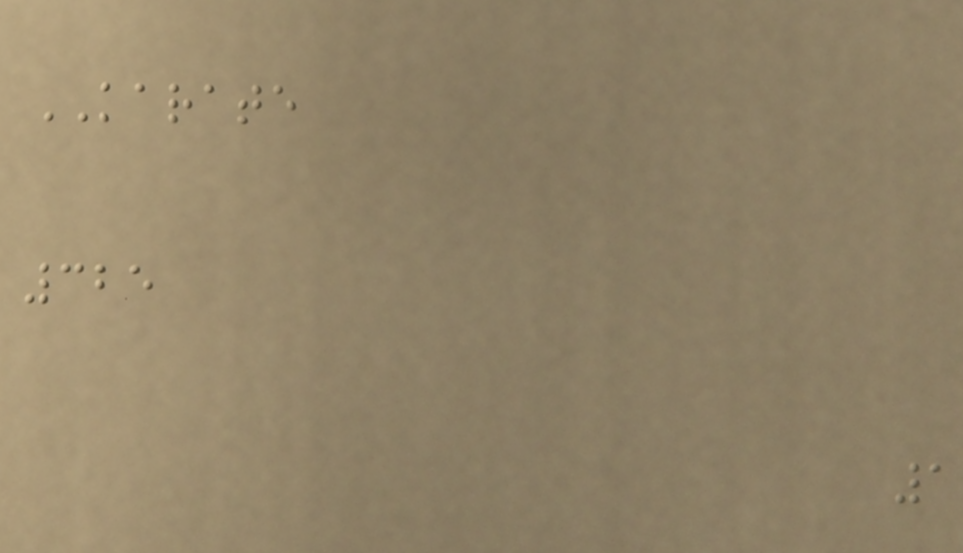KARATE
325
1
